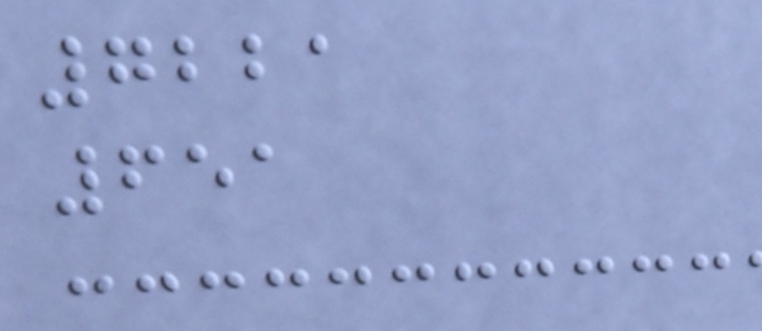7221
651
